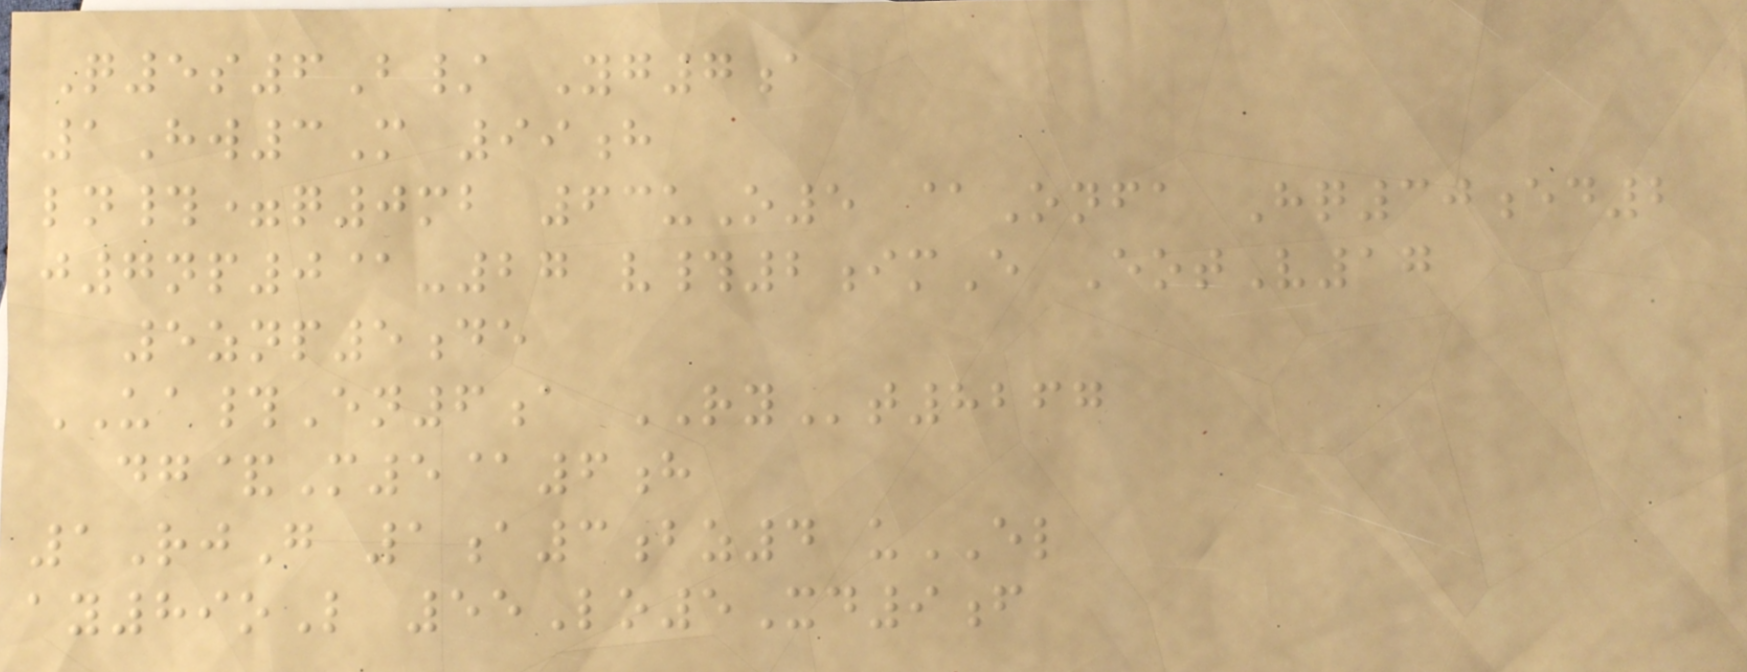Q5s6B/ Yg7a
1Hw3M 99h
ln#=q0mb 63uO5 @Onfa Hq30ed2
j7np0@-27 v#2imE EotV17
5znp5de
UA#En6a RYt8267
dg&M5@6h
1RjG 1a3bz4 uEL
ay89oL 55Lo5Xd9f
